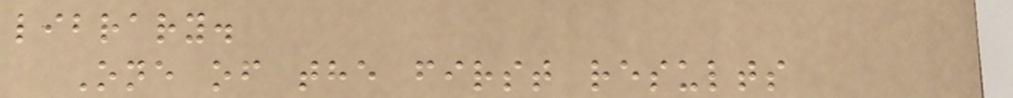library.
One of the first results
